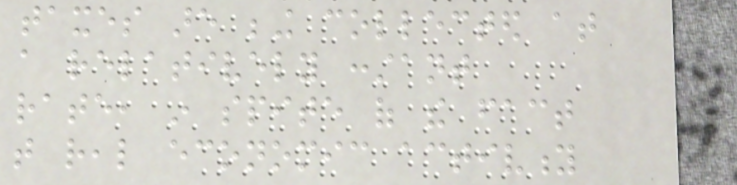taxes are being collected at
a relatively constant
rate, in spite of the fact
that real economic activity
